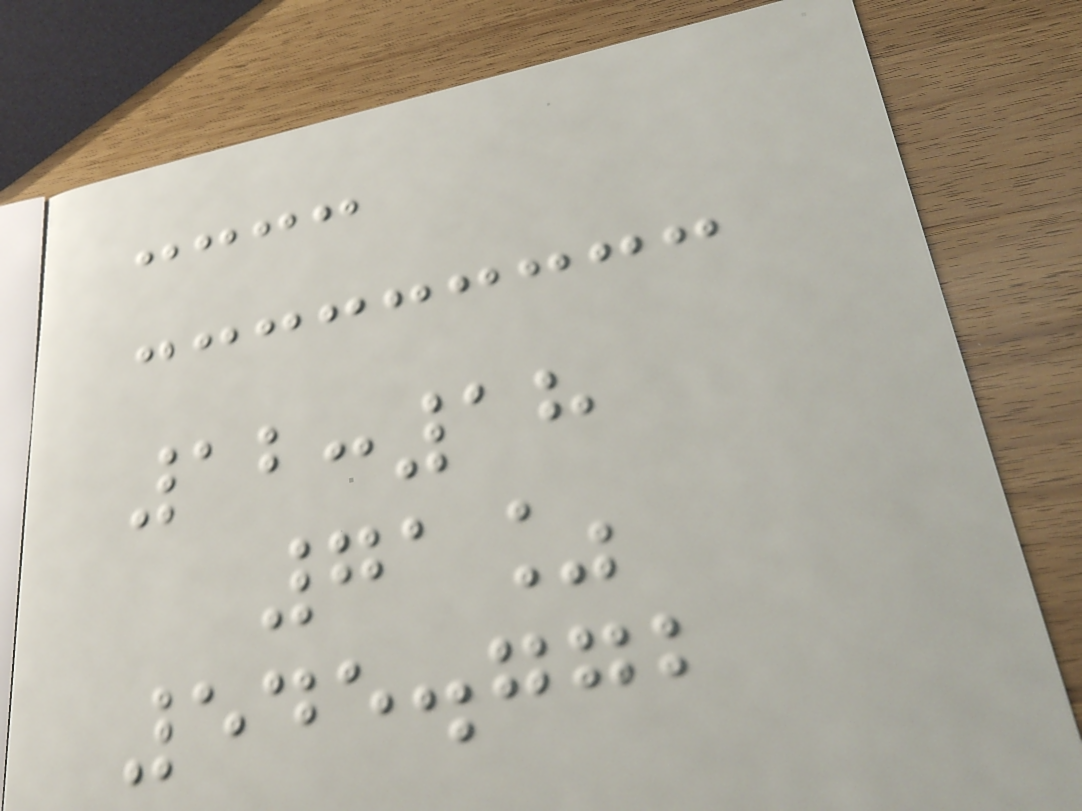12:18
71%
545.772
